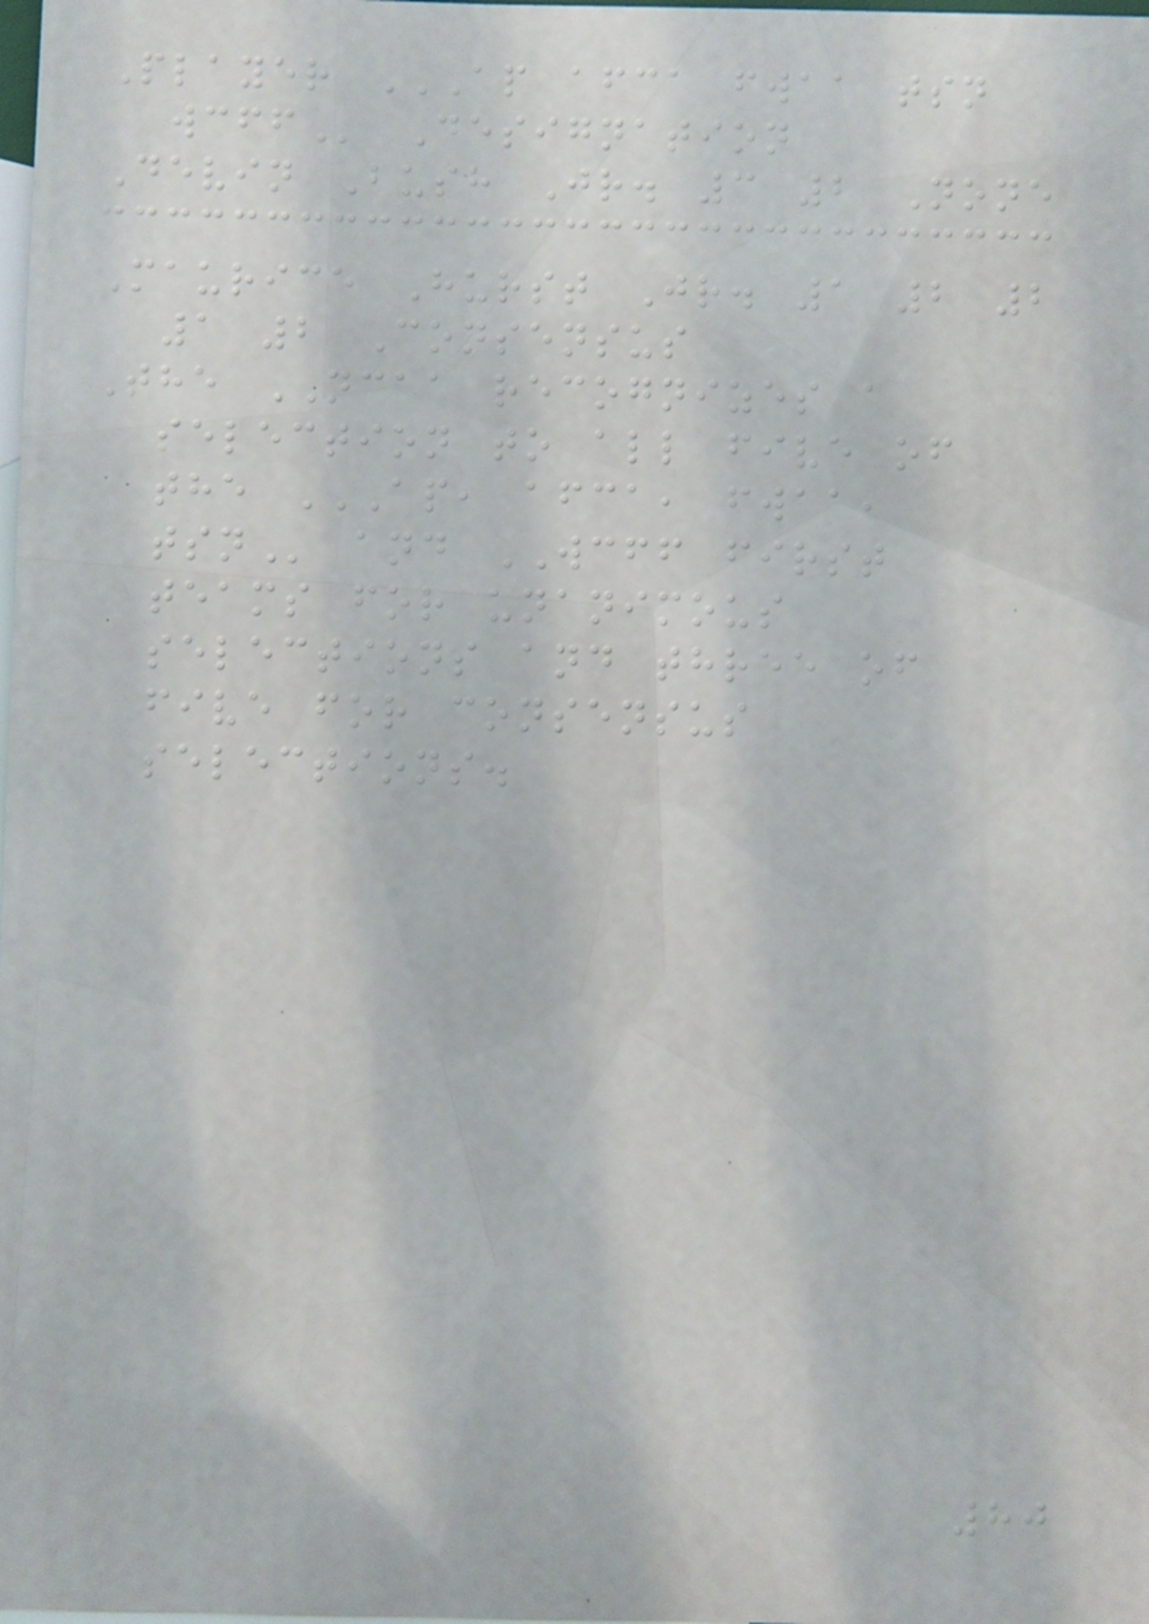Player AP AFCA FWAA TSN
WCFF Designation
Devin Bush Jr. 3 2 None
Maurice Hurst Jr. 1 2 2
1 2 Consensus
The NCAA recognizes a
selection to all five of
the AP, AFCA, FWAA,
TSN and WCFF first
teams for unanimous
selections and three of
five for consensus
selections.
80
